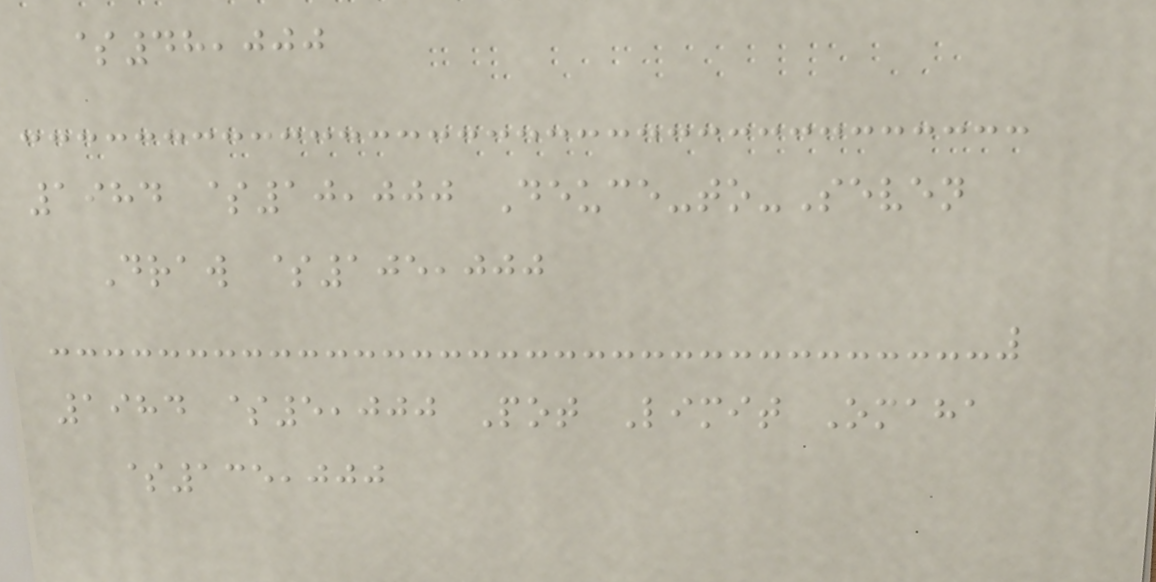$48,000
1984 $10,000 Deuce-to-Seven
Draw $105,000
1984 $5,000 Pot Limit Omaha
$135,000
